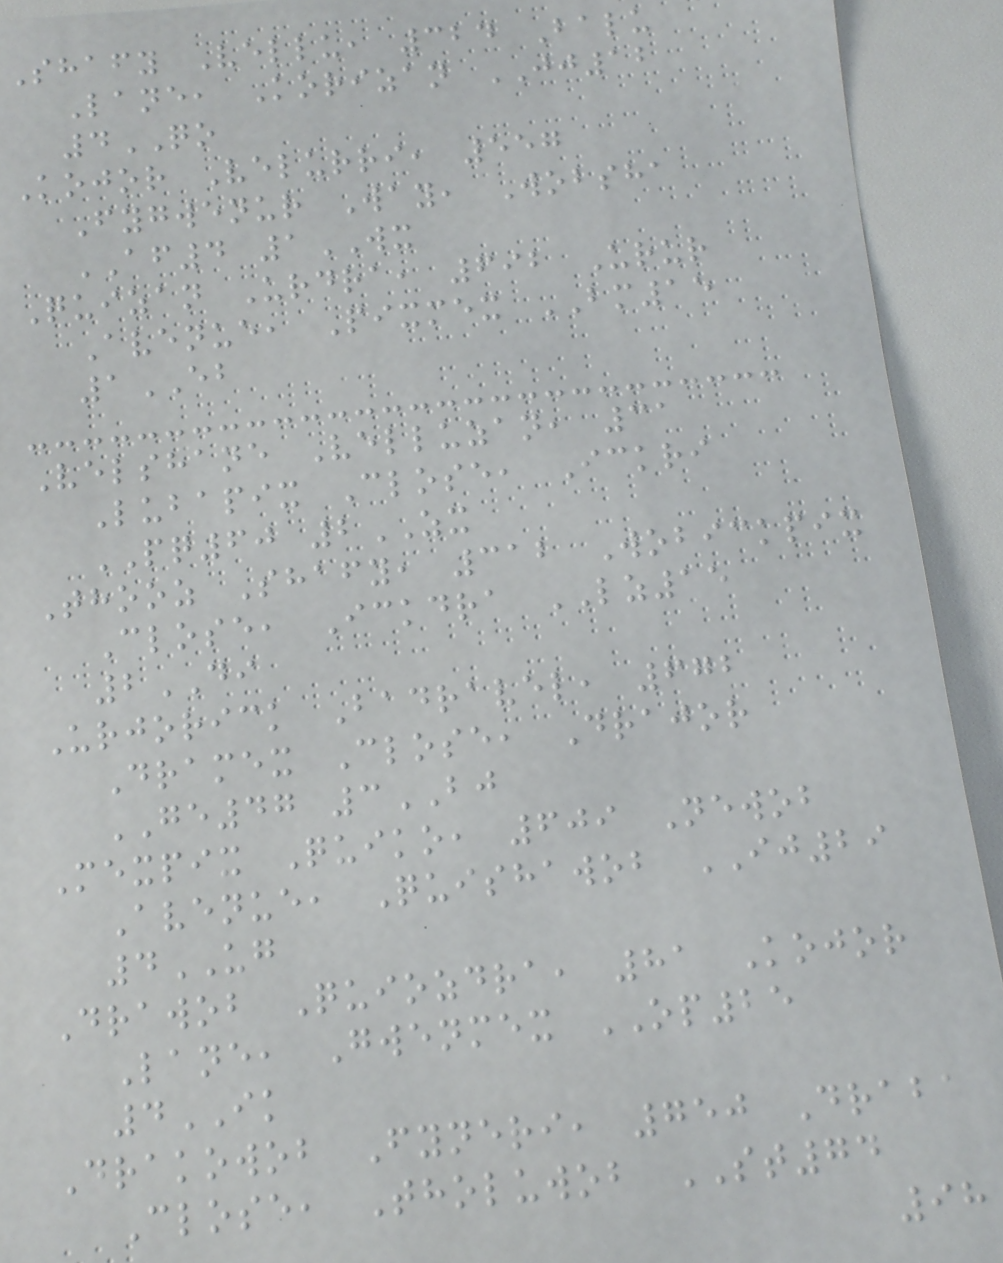Shafy Vellu, 324 Balu
Lane, Korizan JJ12
4QO
Kojor Velurri, 557
Fygwenur Way, Wobsha
AF4 1WX
Quizan Urdra, 692 Urur
Avenue, Pixmex BM15
1EB
Velshane Velluzan, 31
Lubapix Close, Ickri
PQ60 2ZX
Thooz Shafy, 312 Wobickpix
Close, Ickdra LZ15
2DI
Urjorick Badravel, 672
Dramex Close, Drajor
GE47 3BJ
Mexpix Quiko, 609 Newob
Avenue, Quishawob IJ29
4UG
Drawob Quiozdra, 81 Kojor
Lane, Gwenmex OP25
4IK
Drakowob Fyneri, 750 Draba
Close, Tholuwob ST74
98
